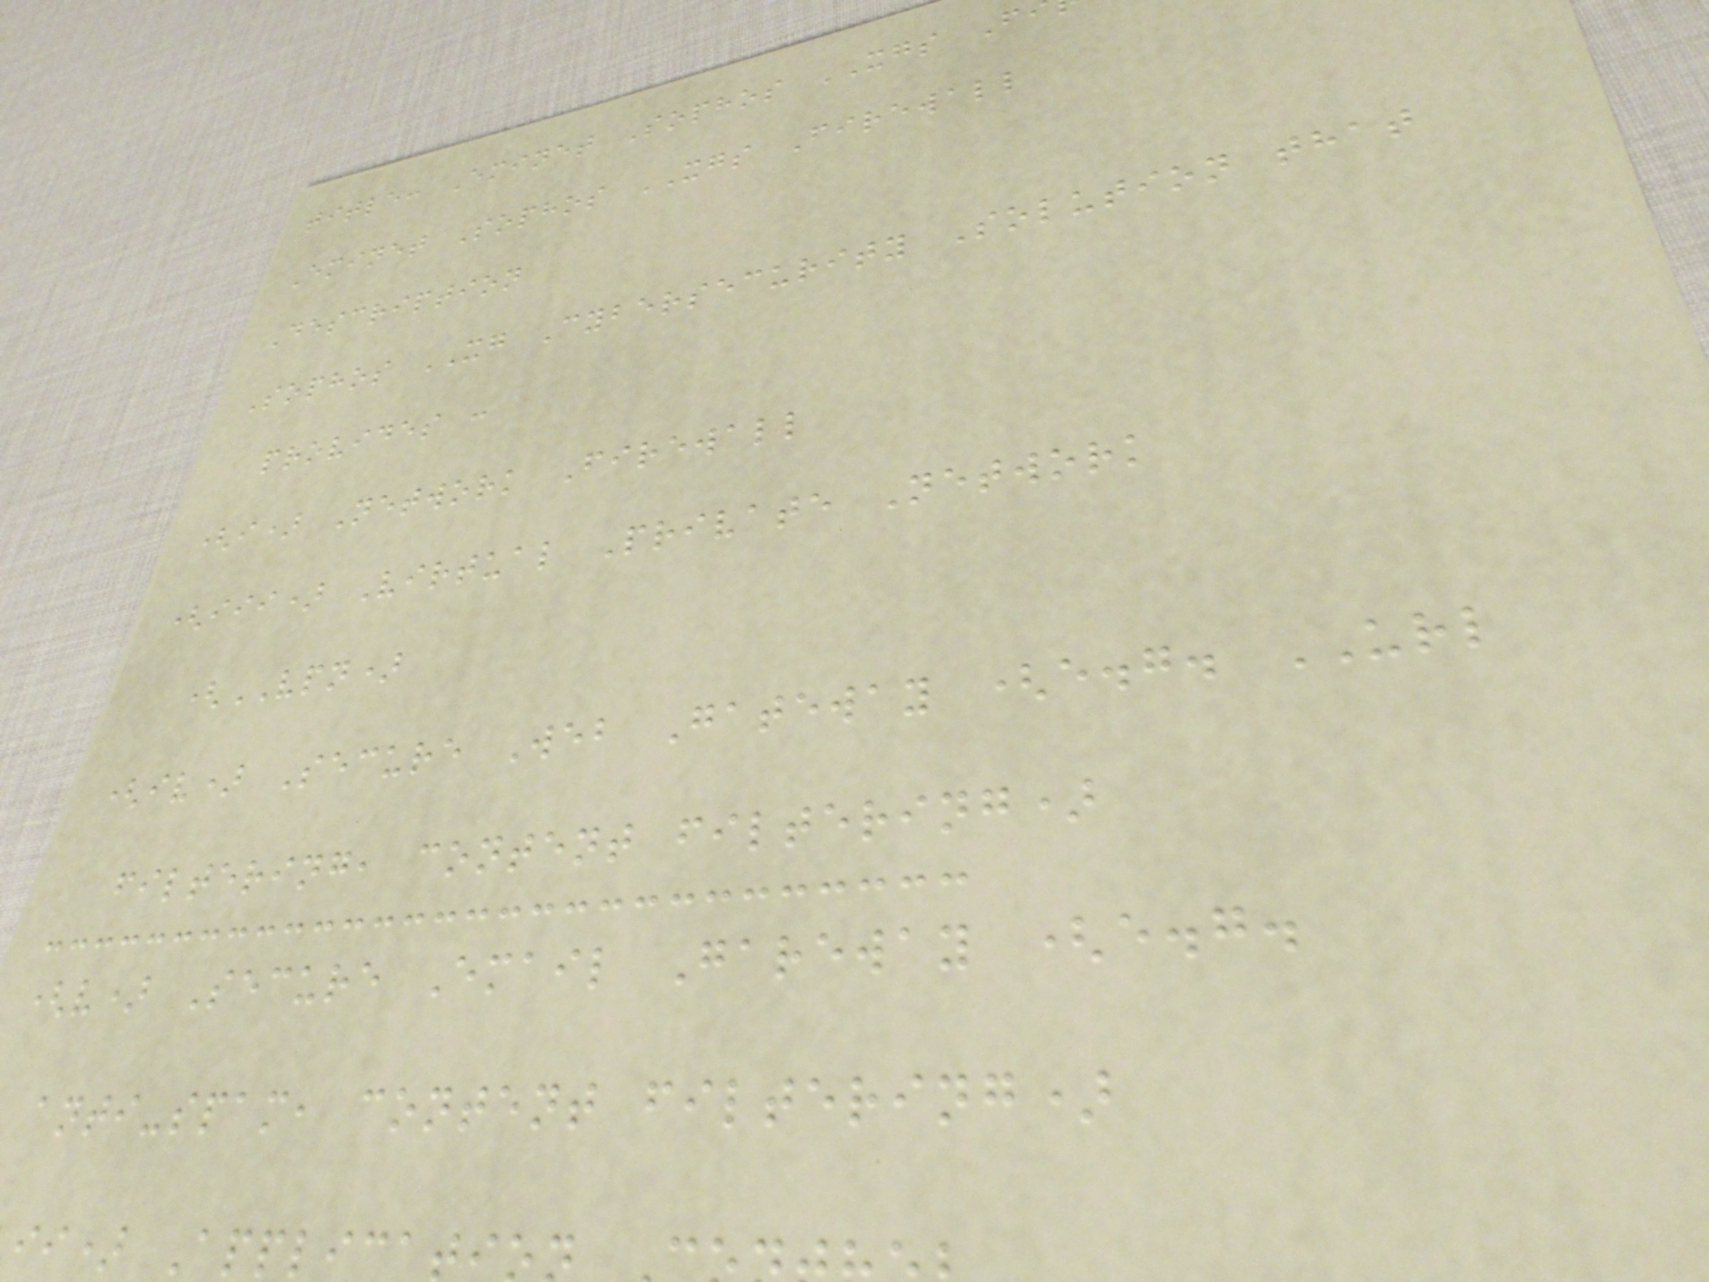title: Eminet Sophos XGS F
Eminet Sophos XGS Firewall
Description
Sophos XG Cybersecurity Solution that
provides :
(i) Network Firewall
(iii) Virtual Private Network
(VPN)
(iv) Secure Web Gateway (e.g. URL
filtering, content filtering)
(v) Secure Email Gareway (e.g.
anti-spam, content filtering)
ii) Applicat
